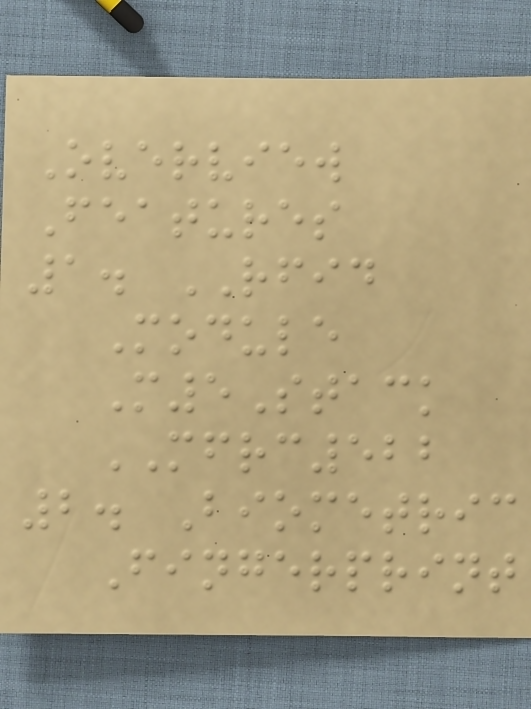Overview
Features
1. RFID
Module
M5Stack
MFRC522
2. Biometric
Fingerprint
